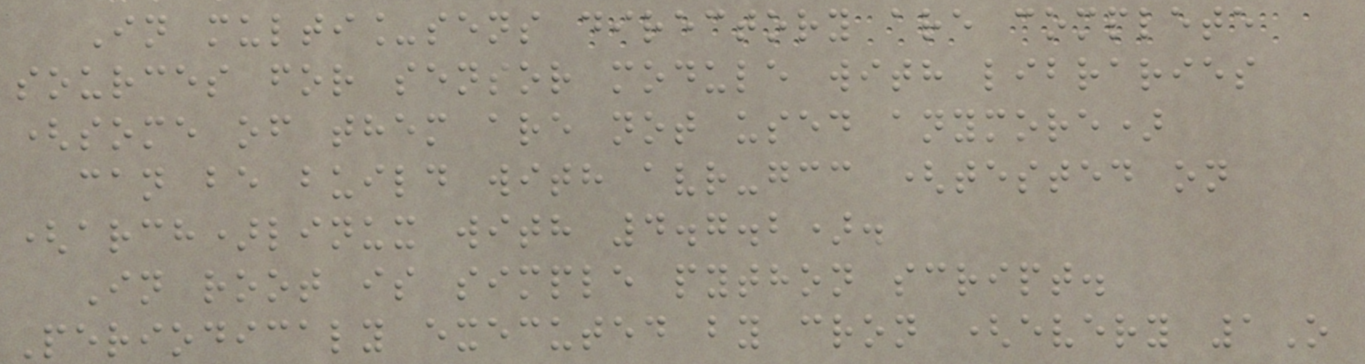In multi_sens directory are complete
sources for sensor module with libraries
(some of them are not used anymore)
can be build with avr-gcc (tested on
(arch)linux with 4.7.2).
In root is simple python script.
Periodicaly executed by cron (every 1O
